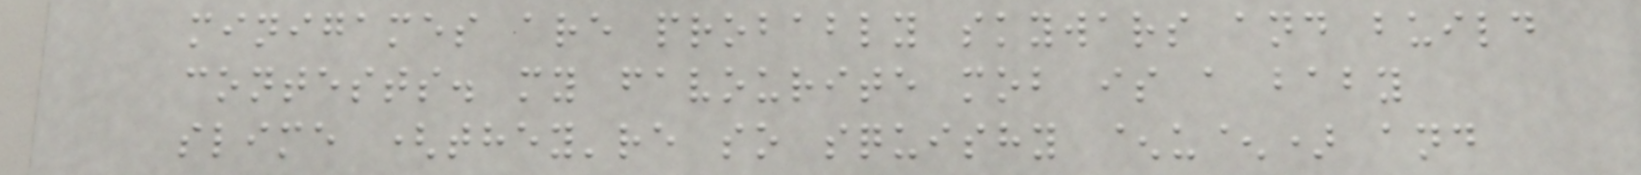minigames are probably skywars and build
contests. my favourite mob is a baby
slime (they're so squishy ^u^) and
